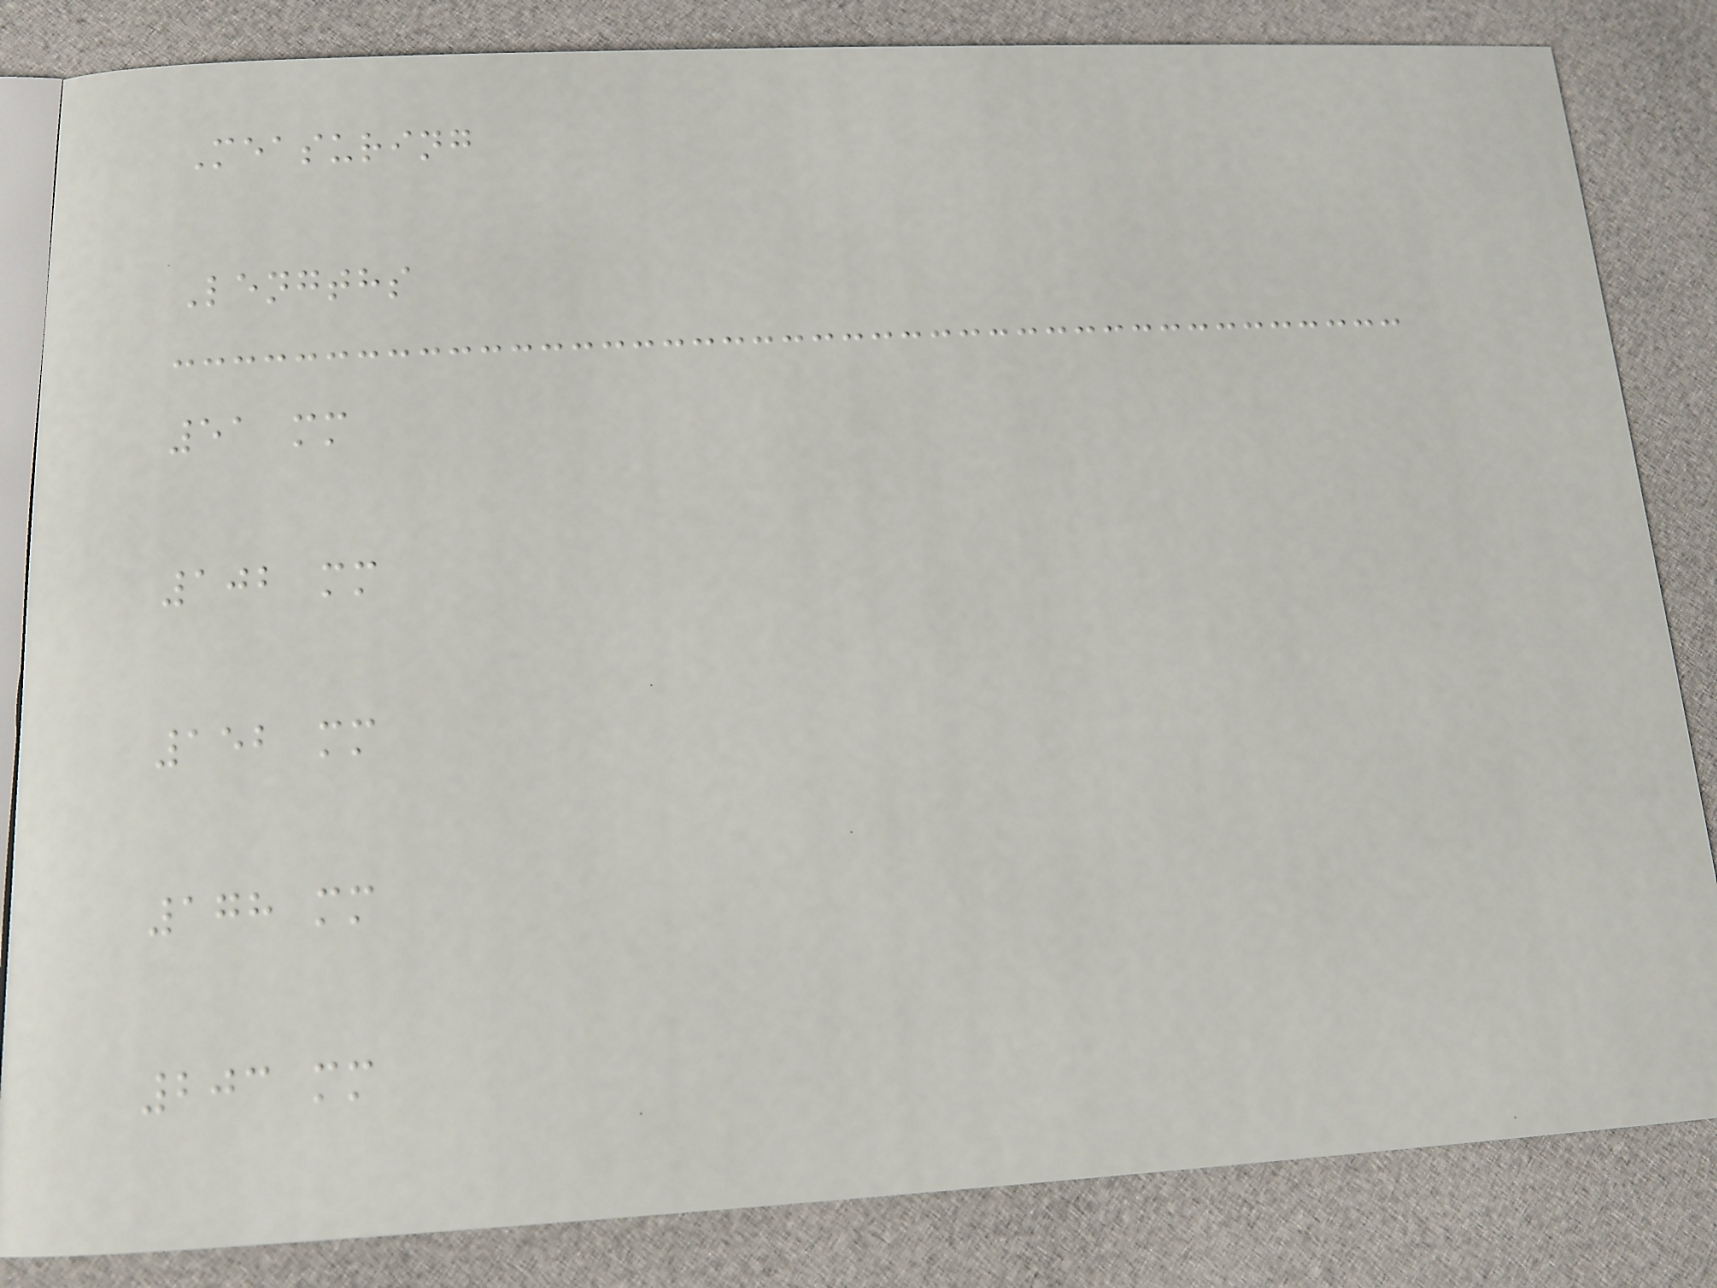Measuring
Lengths
51 mm
102 mm
152 mm
178 mm
203 mm
